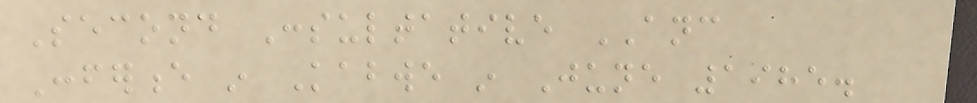Second Consultative ANC
Conference in Kabwe in June 1985.
